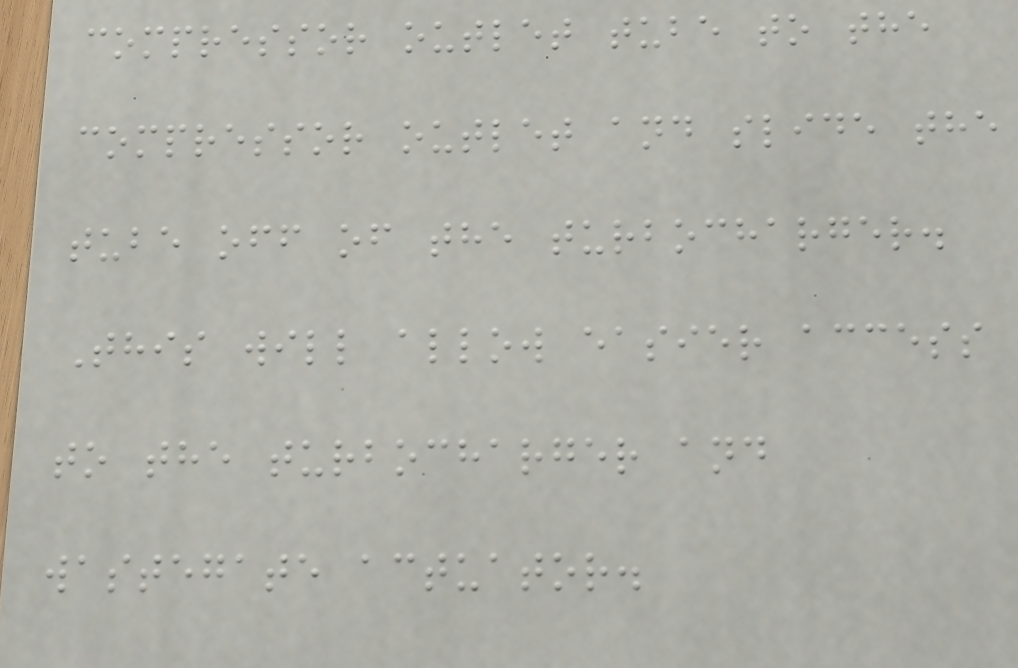compressor outlet tube to the
compressor outlet and slide the
tube off of the turbocharger.
This will allow easier access
to the turbocharger and
wastegate actuator.
